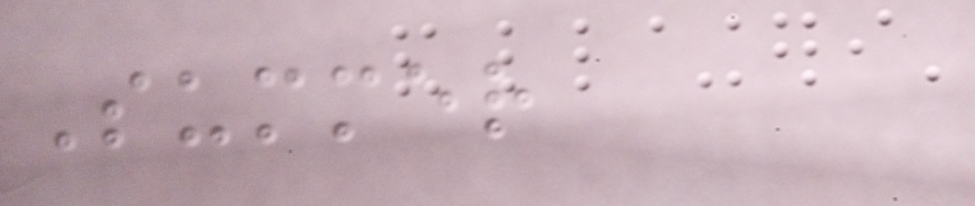Summer
